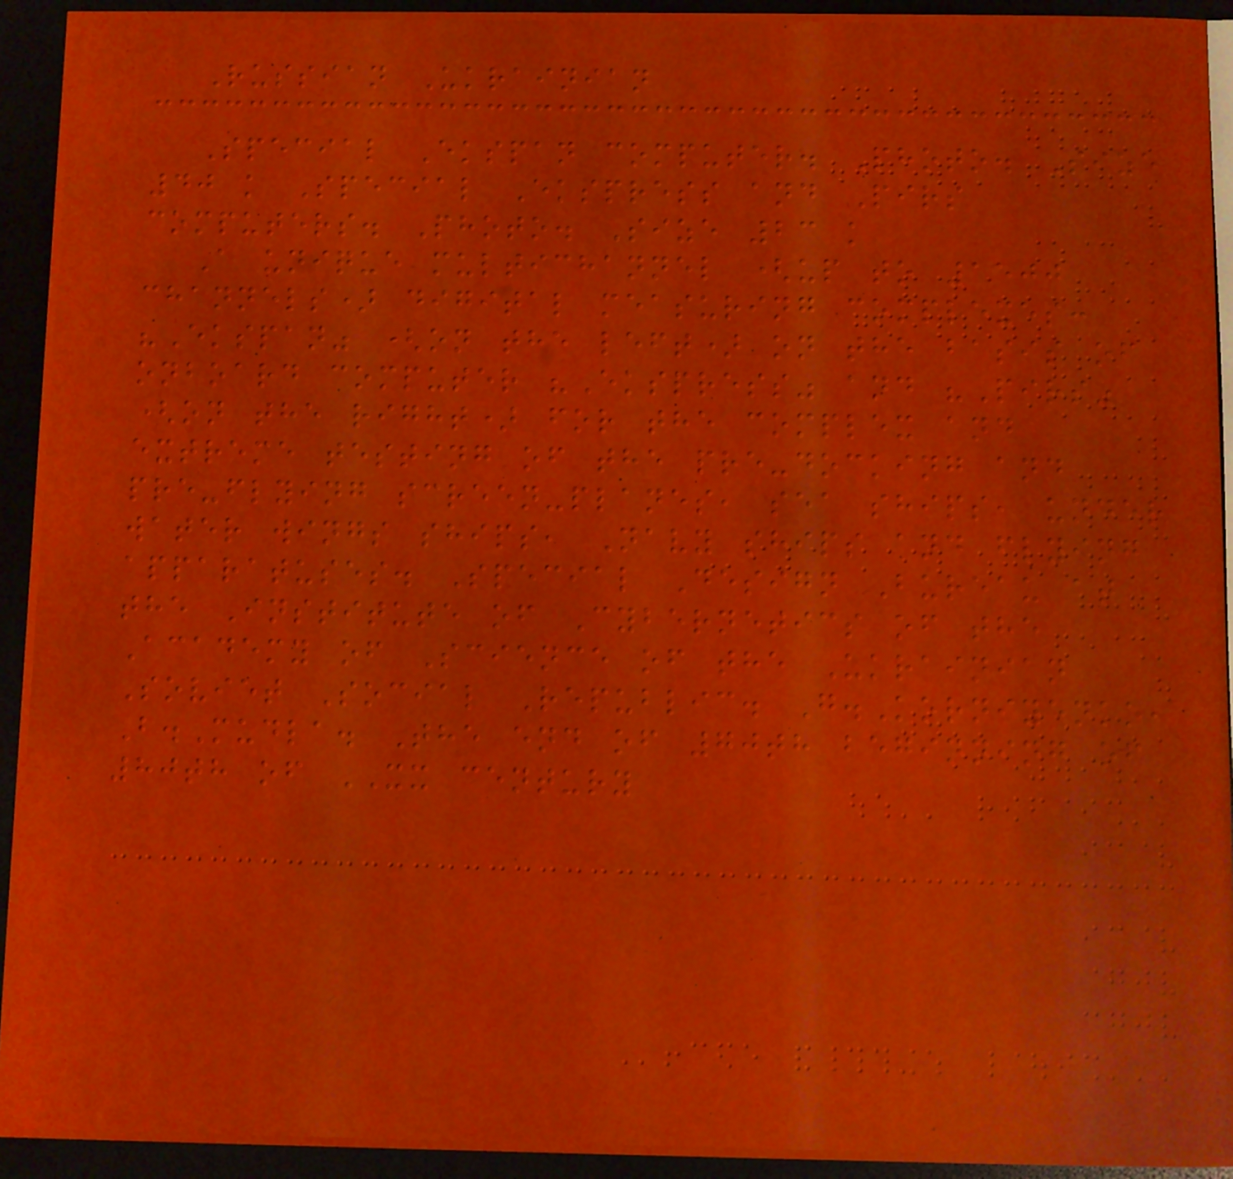Russian Ukrainian
Special Ekspan computer. Photo. Size
40 k Special Ekspress and Pirs
computers. Photo. Size 23 k
A unique multichannel (up to 1500
channels) digital measuring complexes:
"Ekspan" (on the left) on the basis of
onboard computer "Ekspress" and "Pirs"
(on the right) for the complex and
extreme testing of the pre-docking and
pre-flying screen-planes, sea ships, under
water wings ships, Navy ships and flying
apparatuses. Special Design Bureau at
the Institute of Cybernetics of the
Academy of Science of the Ukrainian
Soviet Social Republic. G.Korniyenko,
B.Mudla. The end of 70th beginning of
80th of XX century
